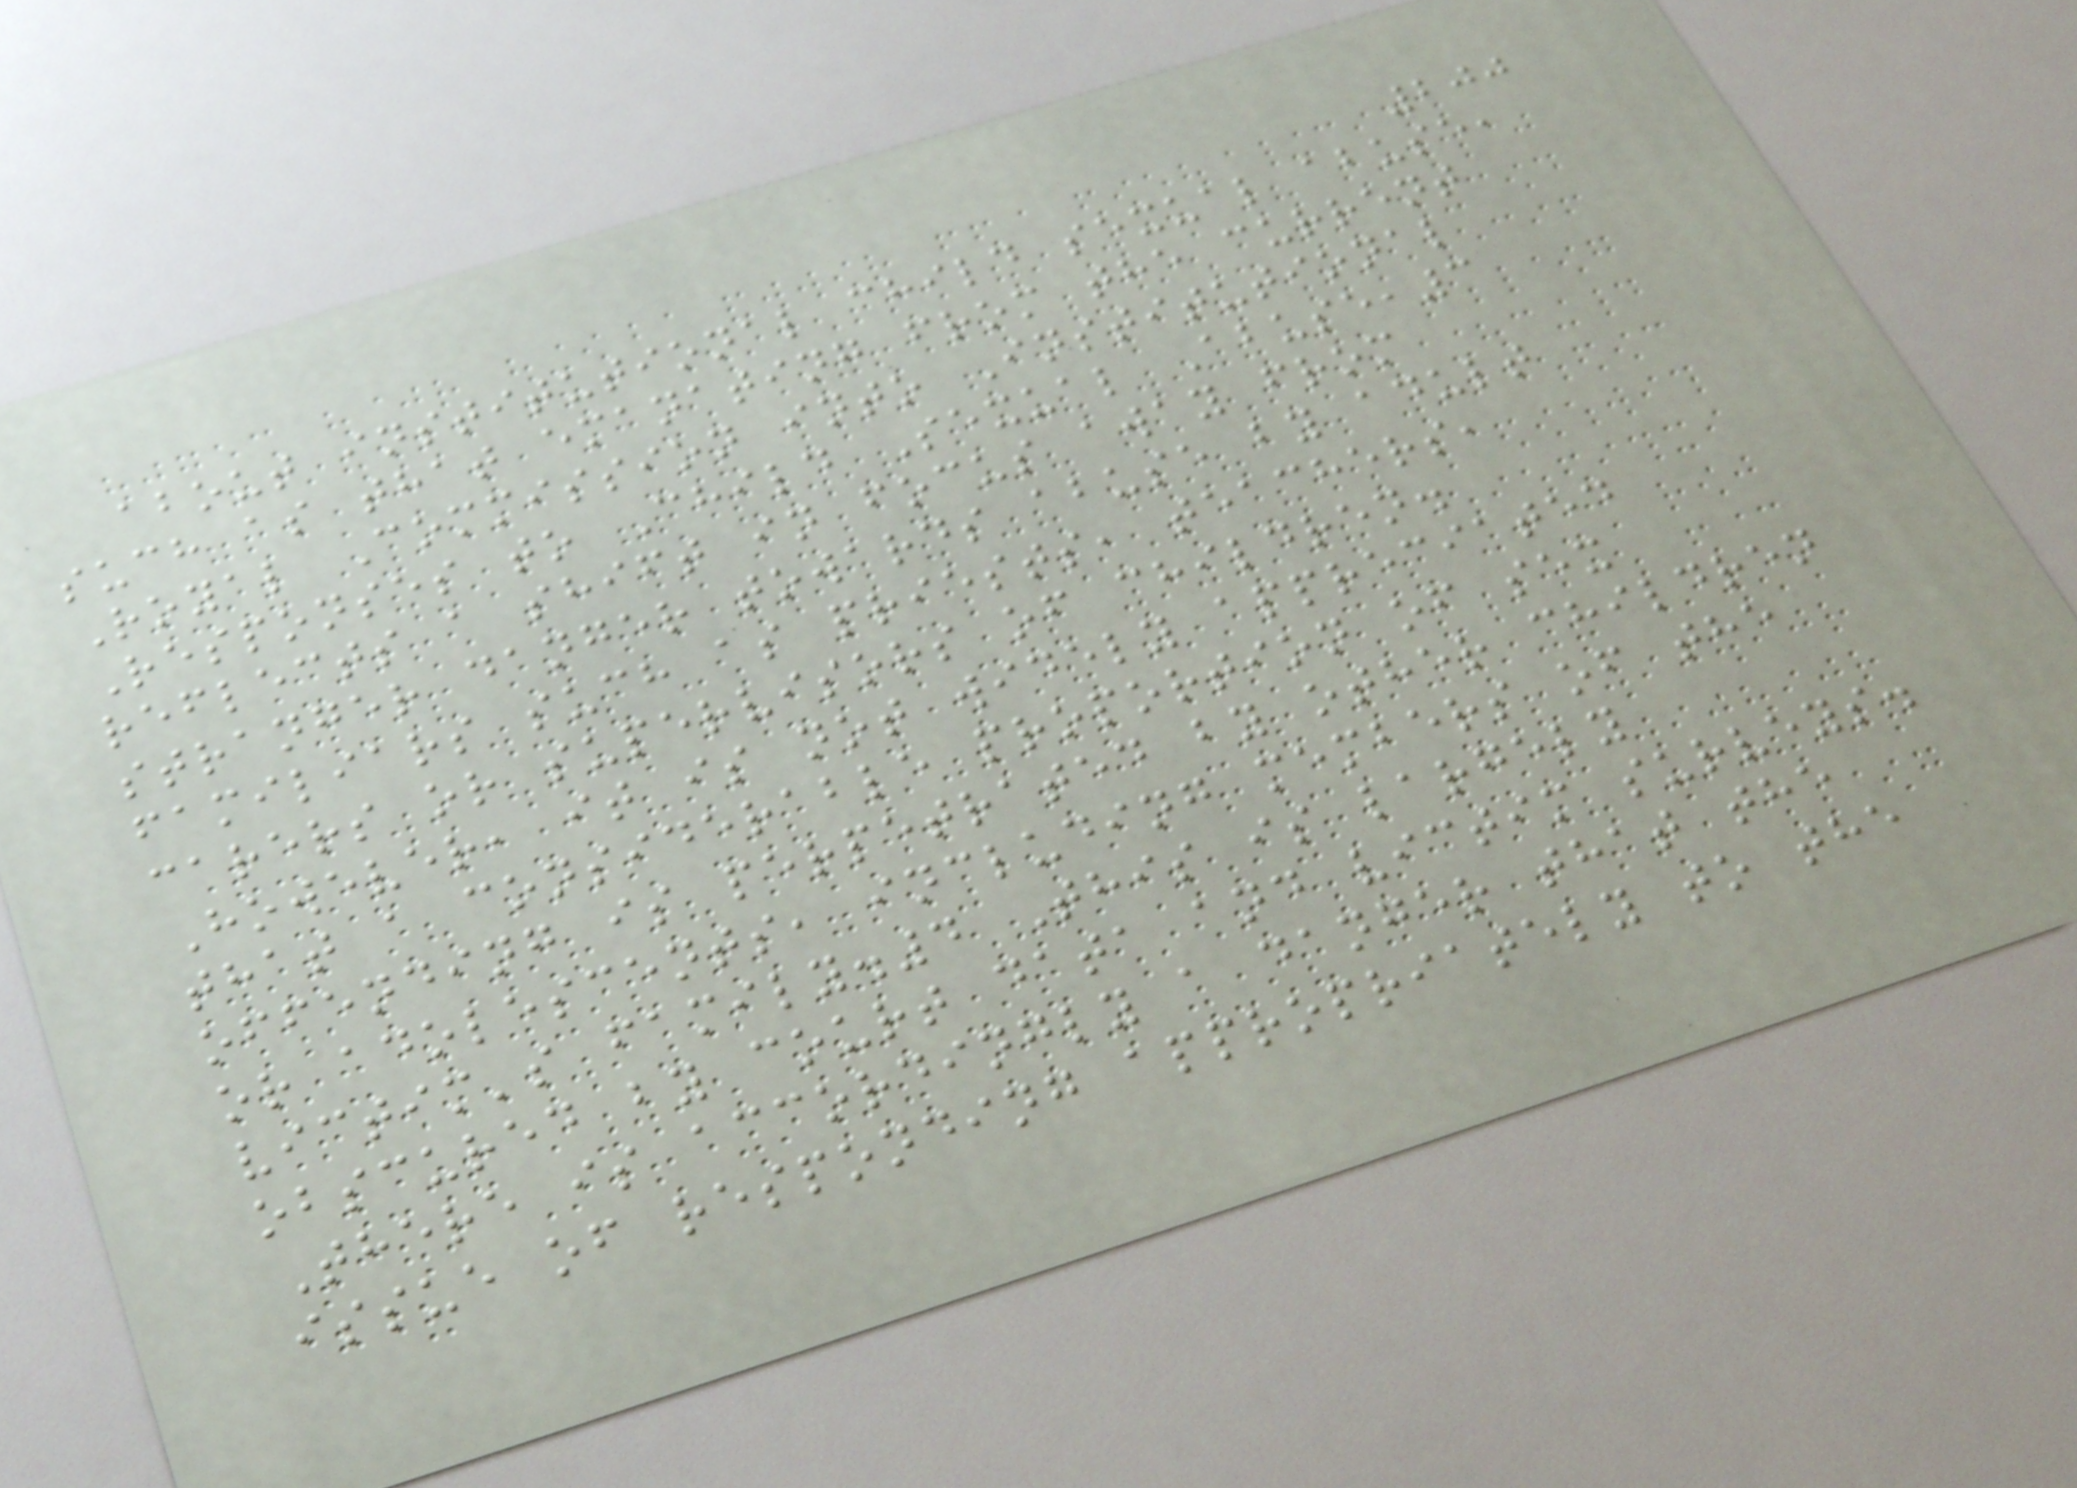200
about institutional child sexual abuse,
such as that emanating from the current
Royal Commission into Institutional
Responses to Child Sexual Abuse,3
reflects a shift in focus away from
stranger danger towards abuse by adult
familiars such as priests, teachers,
carers or supervisors of children.
However, it is not widely appreciated
that a considerable proportion of sex
offending is perpetrated by other children
or adolescents, including members of the
victim's family.4 This is largely
obscured by court data and victim surveys.
There is accordingly a danger that the
issue of responding appropriately to the
